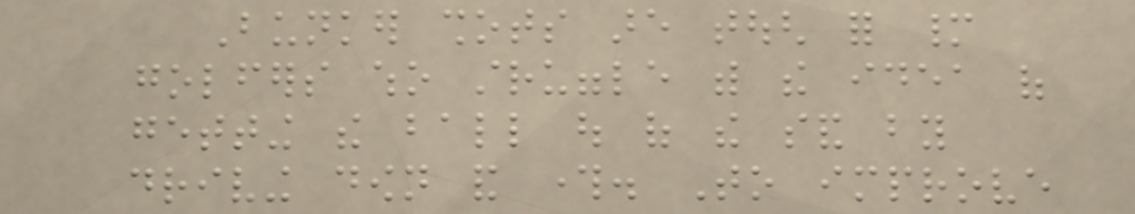Bunker shots are tough for many
golfers who struggle with the idea of
getting the ball out of the sand by
driving down and through. To improve
